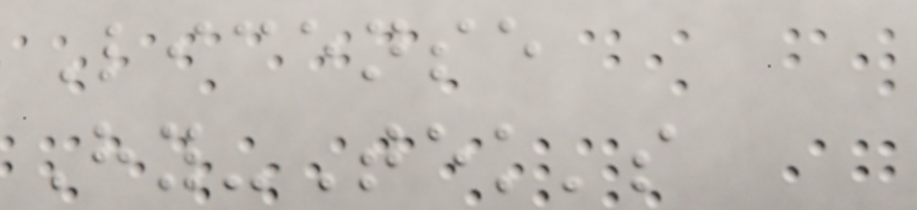License
Hy-Tek's
